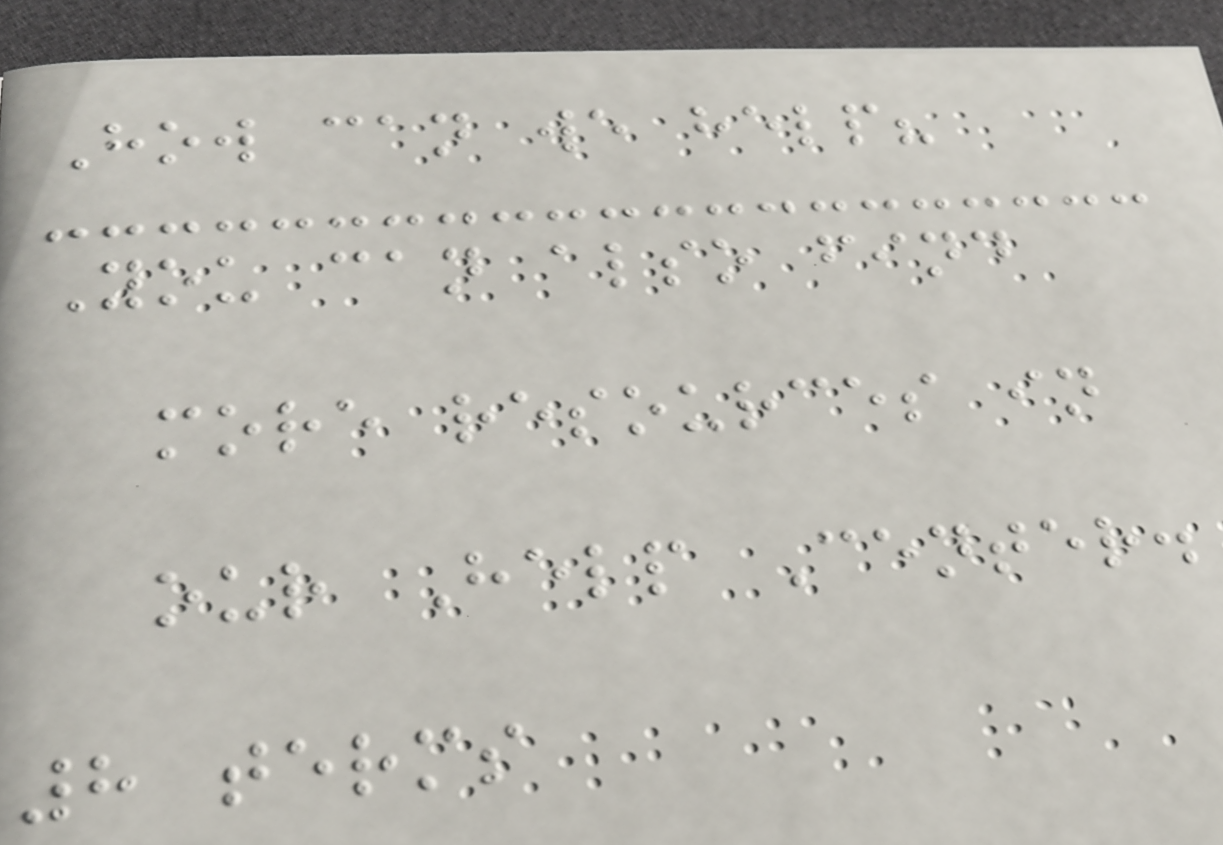How can we help?
You can also find
more resources in
our Help Center.
8 terms
